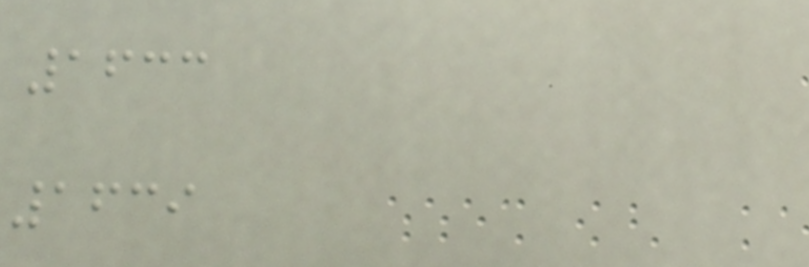1633
1639
